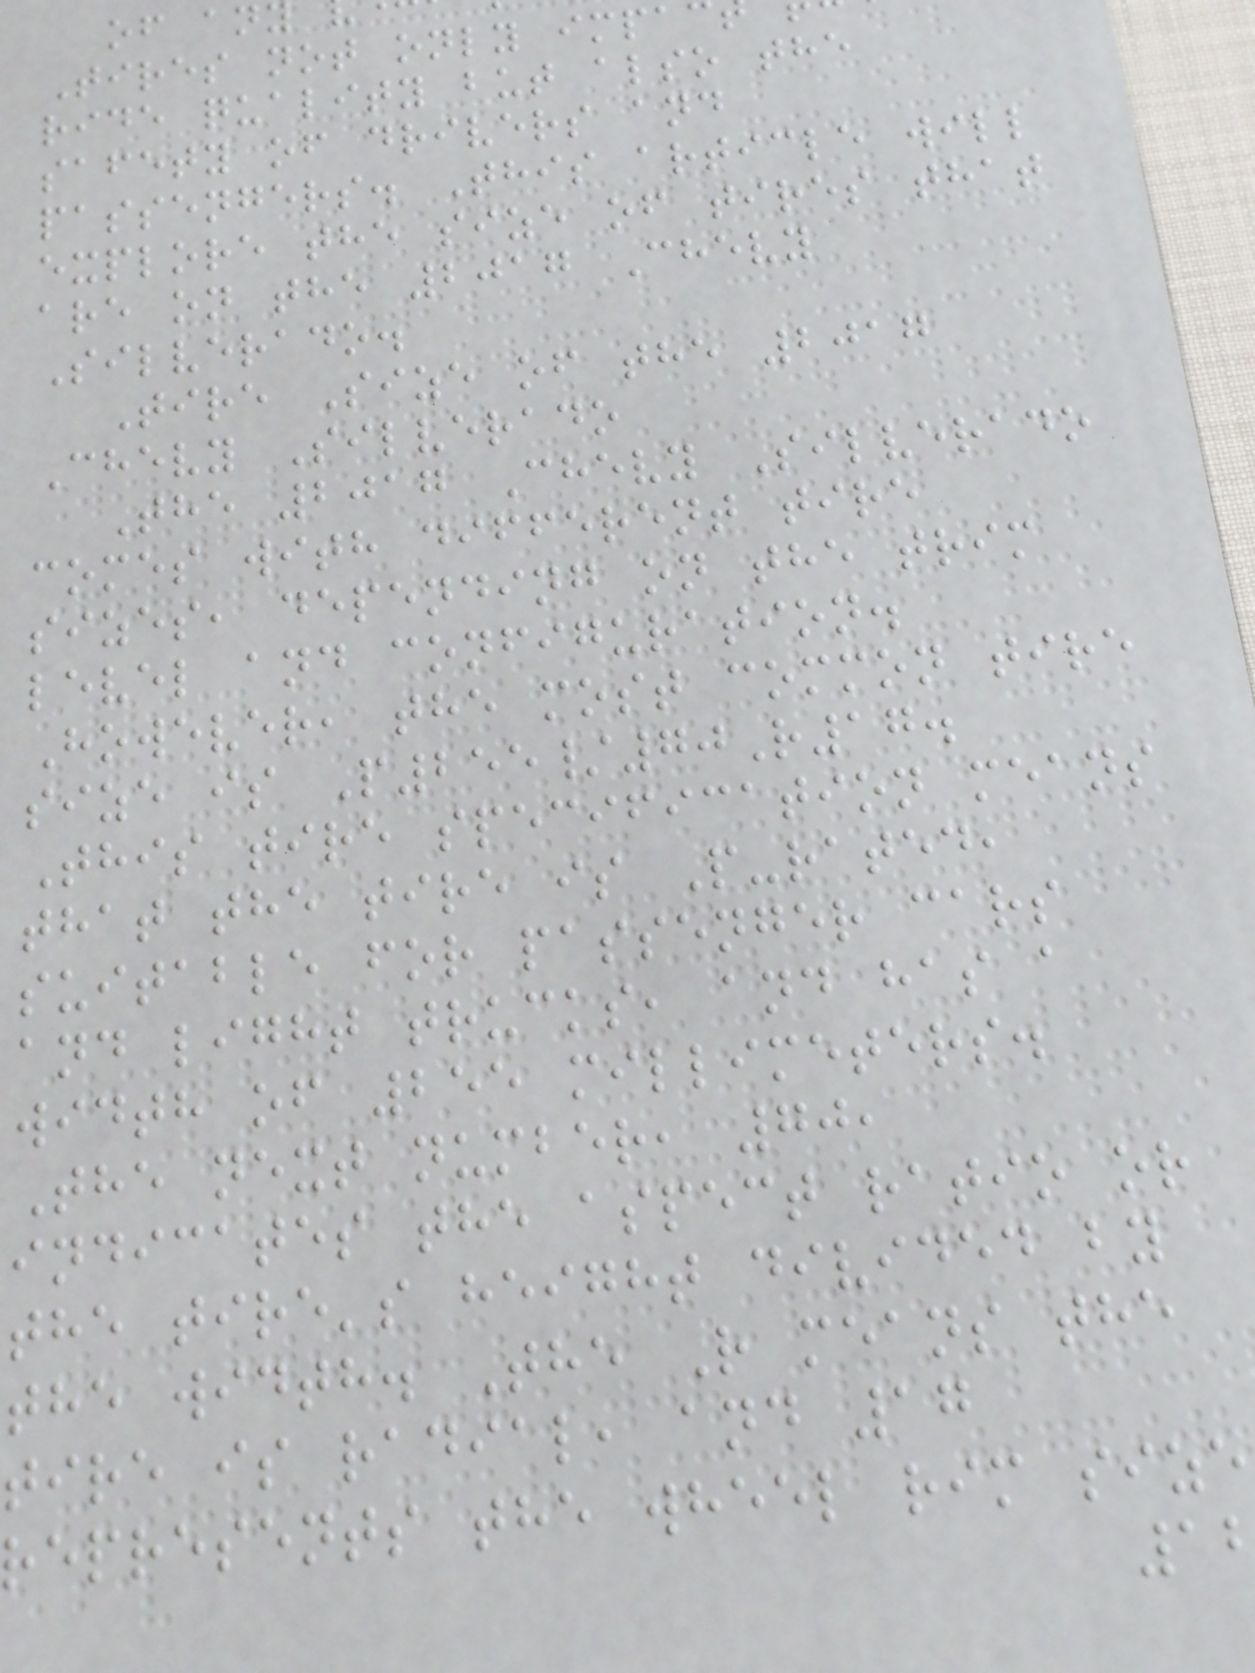Tires not only impa
ride quality but also the
safety of drivers and
passengers. This article will
explore the size of tires that
are on the 2017 Chevy
Silverado.
Tire Size of the 2017
Chevy Silverado
The 2017 Chevy Silverado
comes with different tire
sizes, depending on the trim
level and configuration.
However, the most common tire
size is P255/70R17.
This tire specification means
that the tire is P-rated,
suitable for passenger cars
and light trucks, and has a
width of 255 millimeters.
The next number, 70,
indicates the aspect ratio or
the tire's height divided by
the width. The R means the
tire is radial, and 17
represents the wheel rim size
